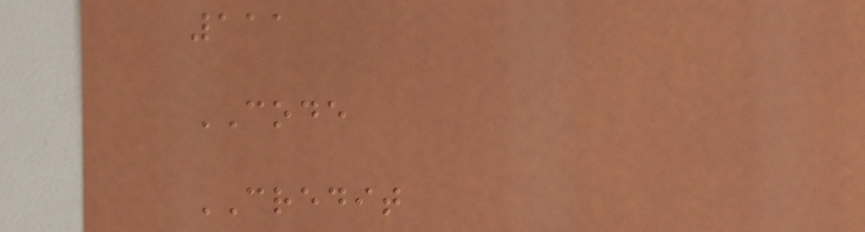111
CODE
CREDIT
